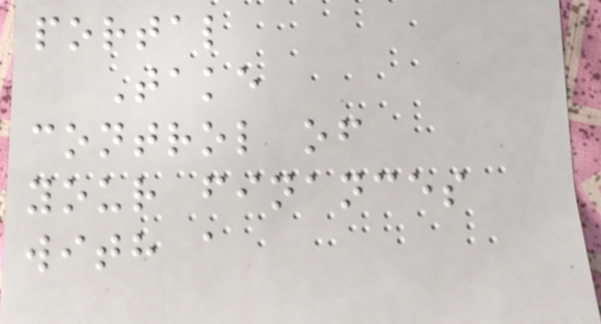portal
Take
control of
your finances
with a
